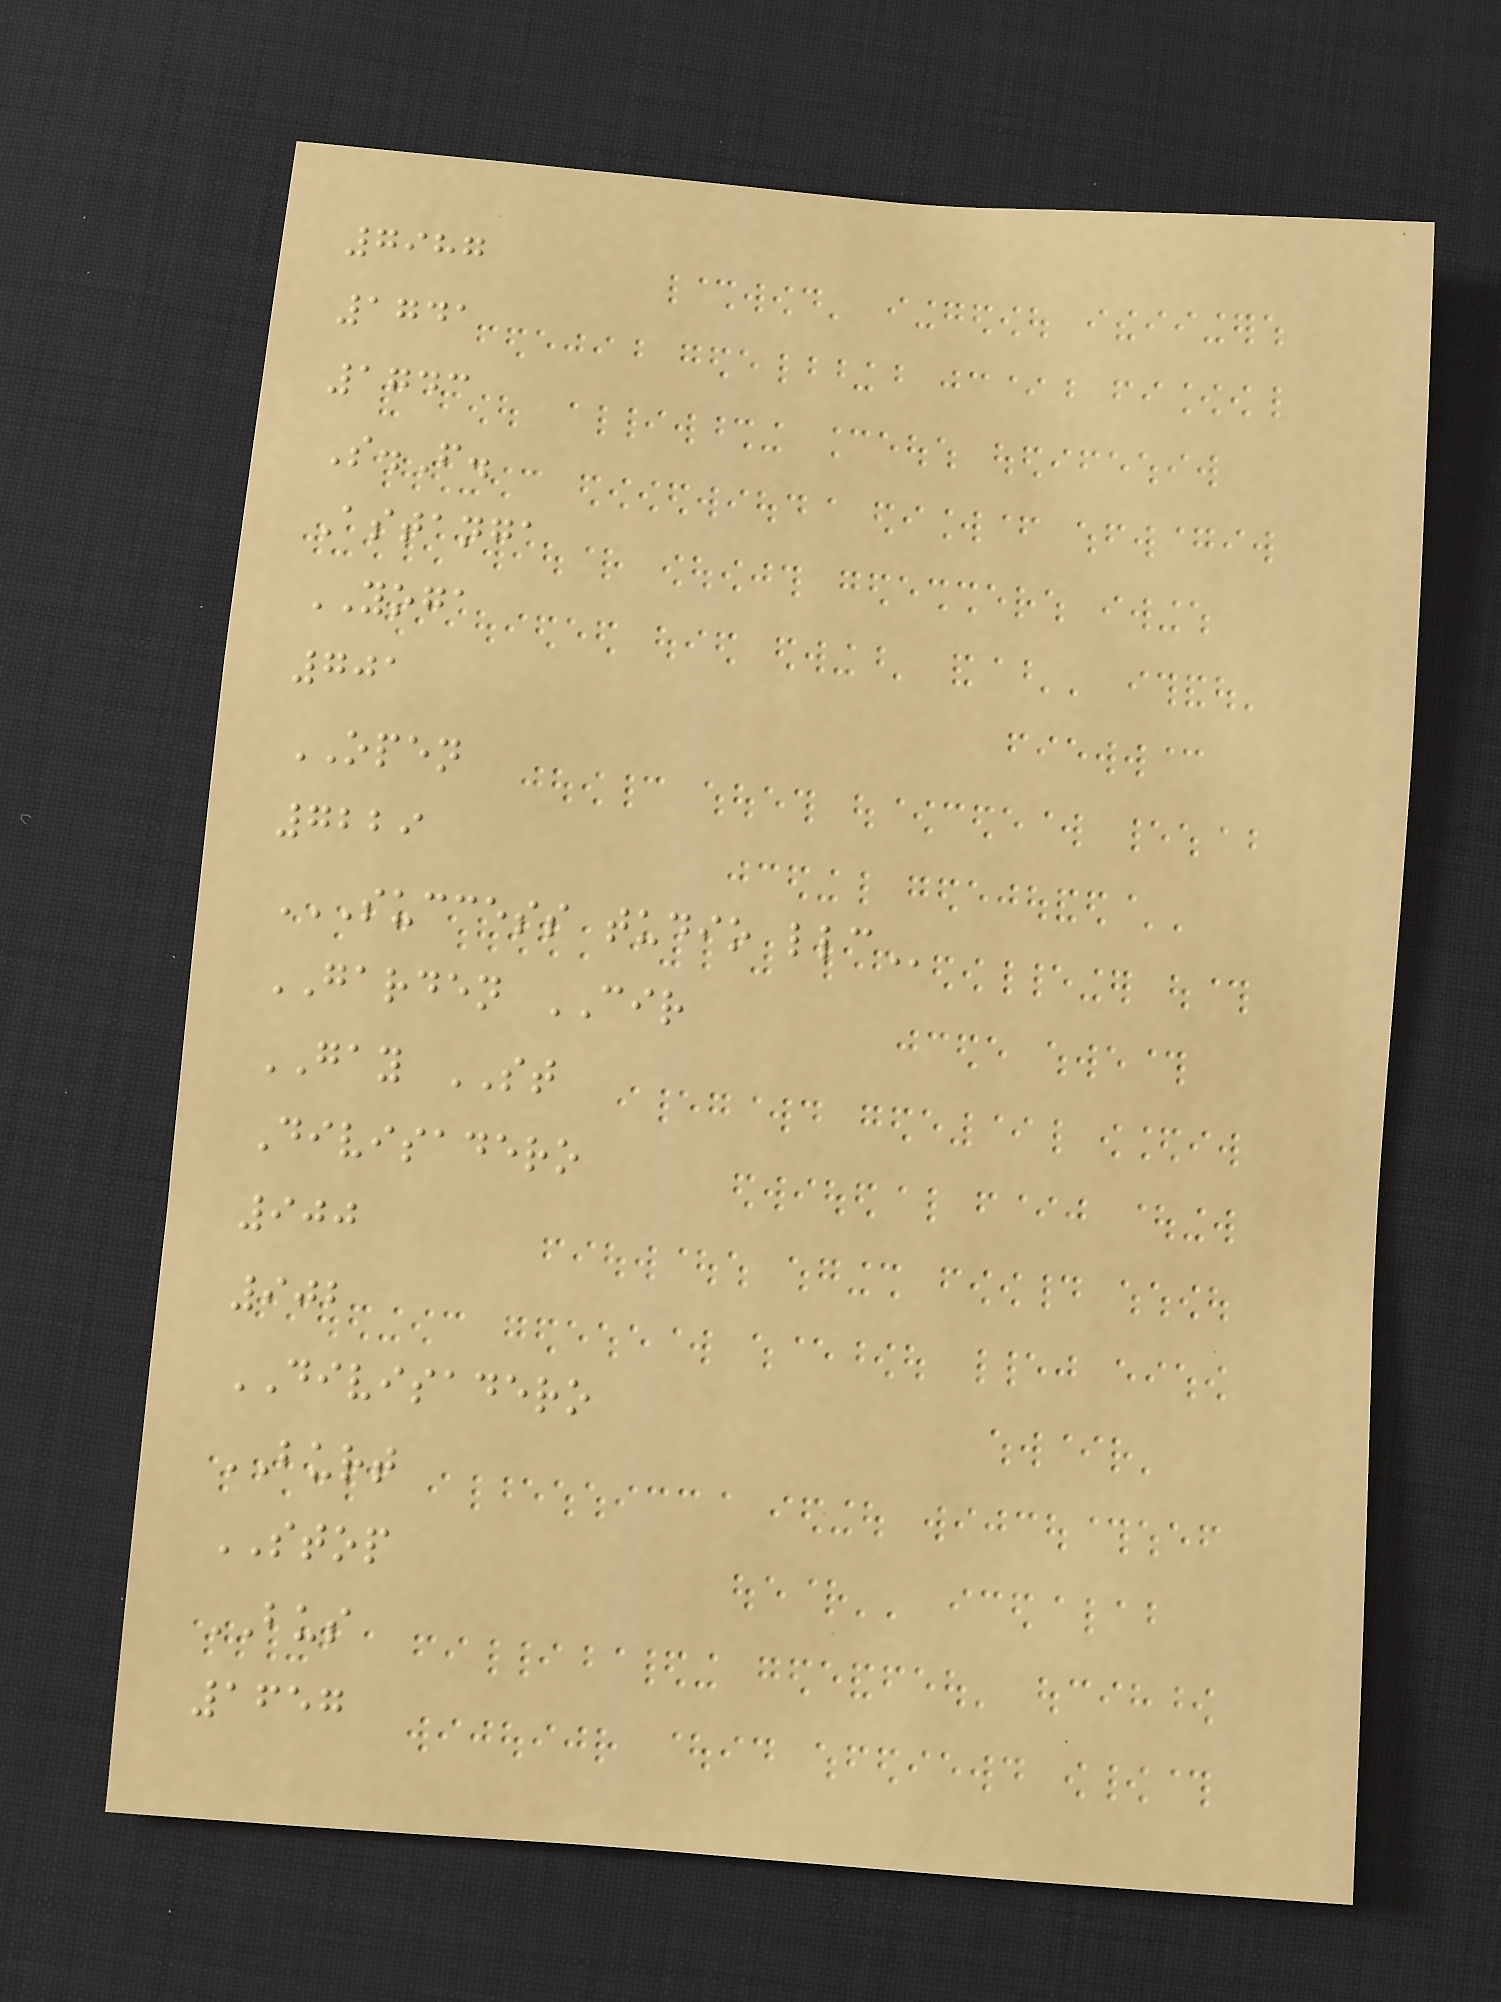7987
1741
1743
S.F.
Astanga
YOGA
701
OPEN
7229
SUCCESS TUDIO LLC
GARDEN CIR
GAY ST
Divisadero
900
902
DIVISADERO
BURT
STOP
BUS
1657
